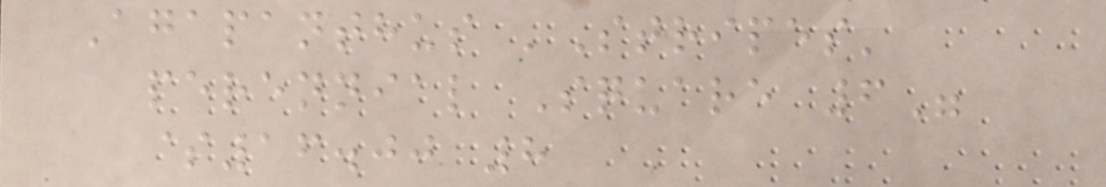Agapanthus 'Stripes'
perennial Square 6"
$16.00 8
